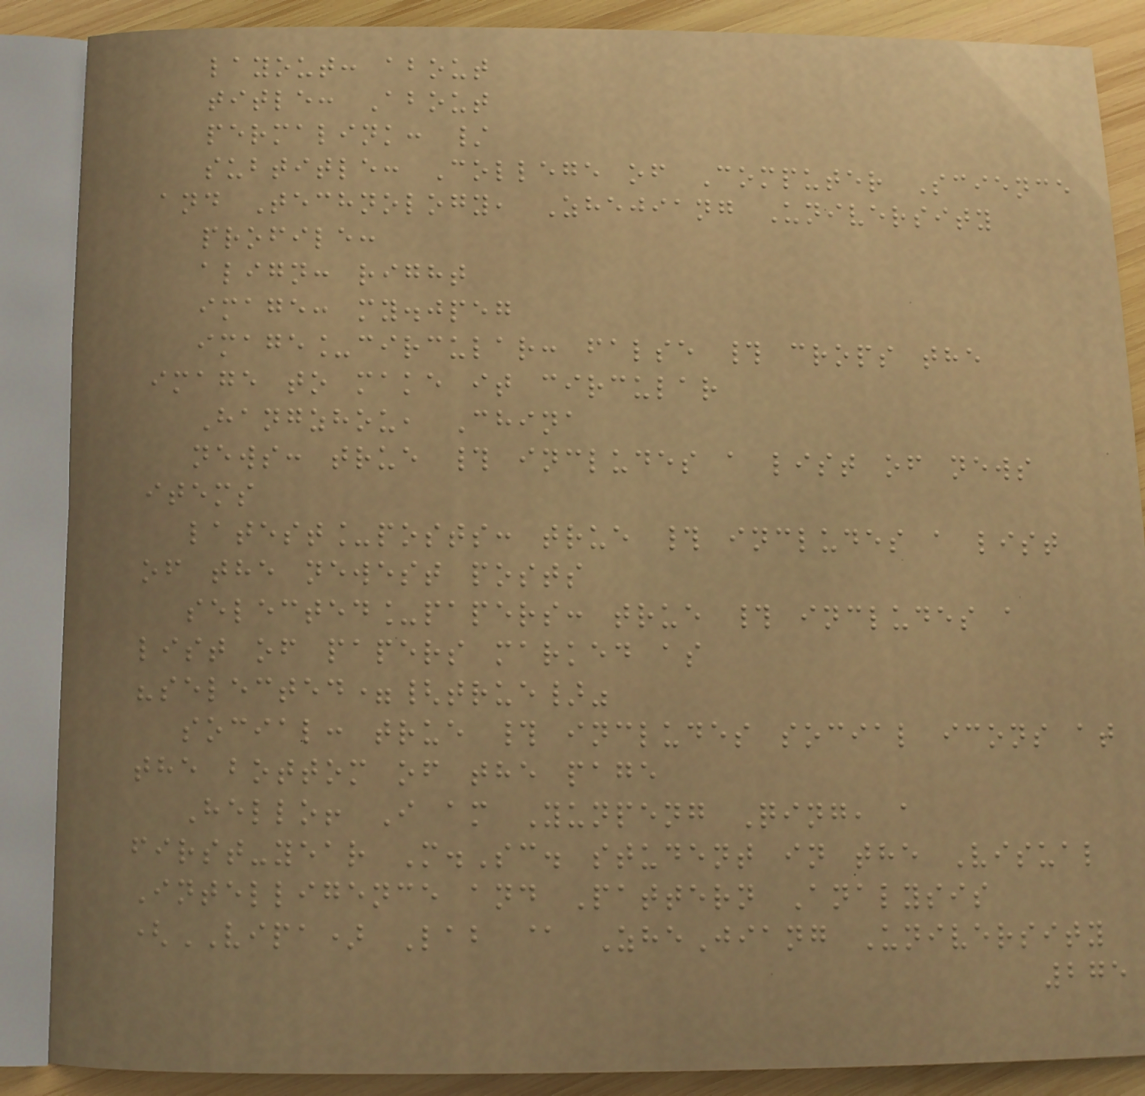layout: about
title: About
permalink: /
subtitle: College of Computer Science
and Technology, Zhejiang University
profile:
align: right
image: my.jpeg
image_circular: false # crops the
image to make it circular
Hangzhou, China
news: true # includes a list of news
items
latest_posts: true # includes a list
of the newest posts
selected_papers: true # includes a
list of papers marked as
"selected={true}"
social: true # includes social icons at
the bottom of the page
Hello! I am Yunpeng Qing, a
first-year M.Sc. student in the Visual
Intelligence and Pattern Analysis
(VIPA) Lab @ ZheJiang University
275
